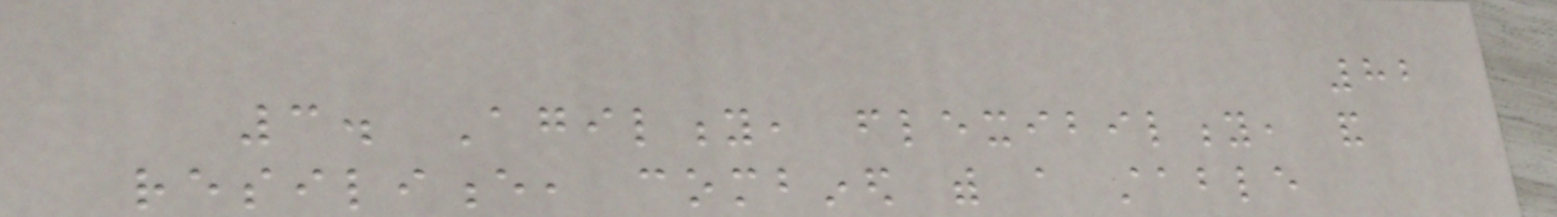82
3. Agility, flexibility, and
resilience, combined with a stable
